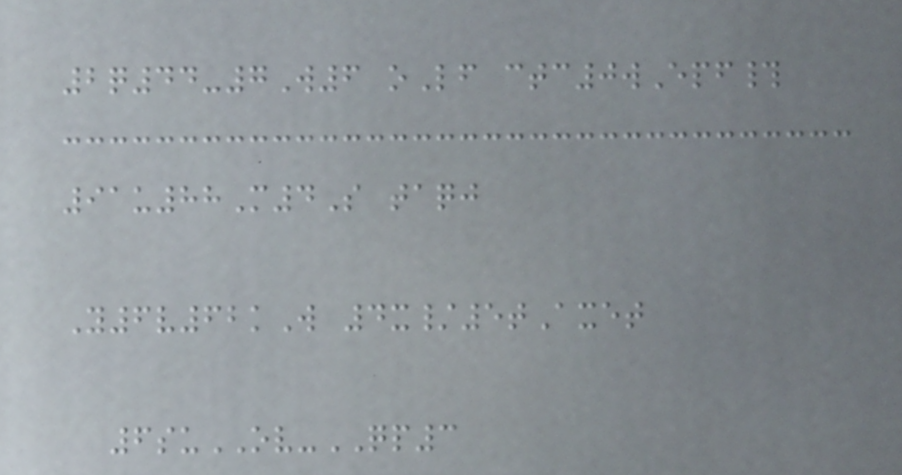2q44-7W6 oLf ctc0wEpf#
91u88M4S taqj
Y6v62kW 4x/5tAxet
6suOV-QP3
